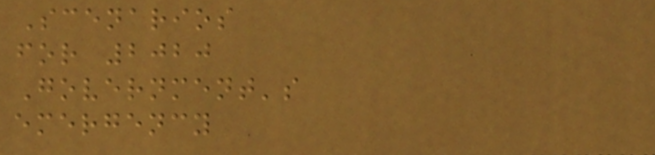Scenarios
for 2020
Government's
emergency
